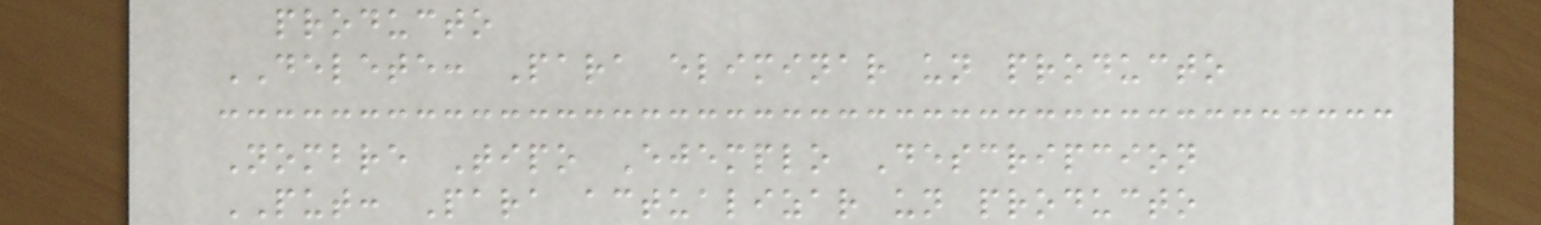producto
DELETE: Para eliminar un producto
Nombre Tipo Ejemplo Descripcion
PUT: Para actualizar un producto
